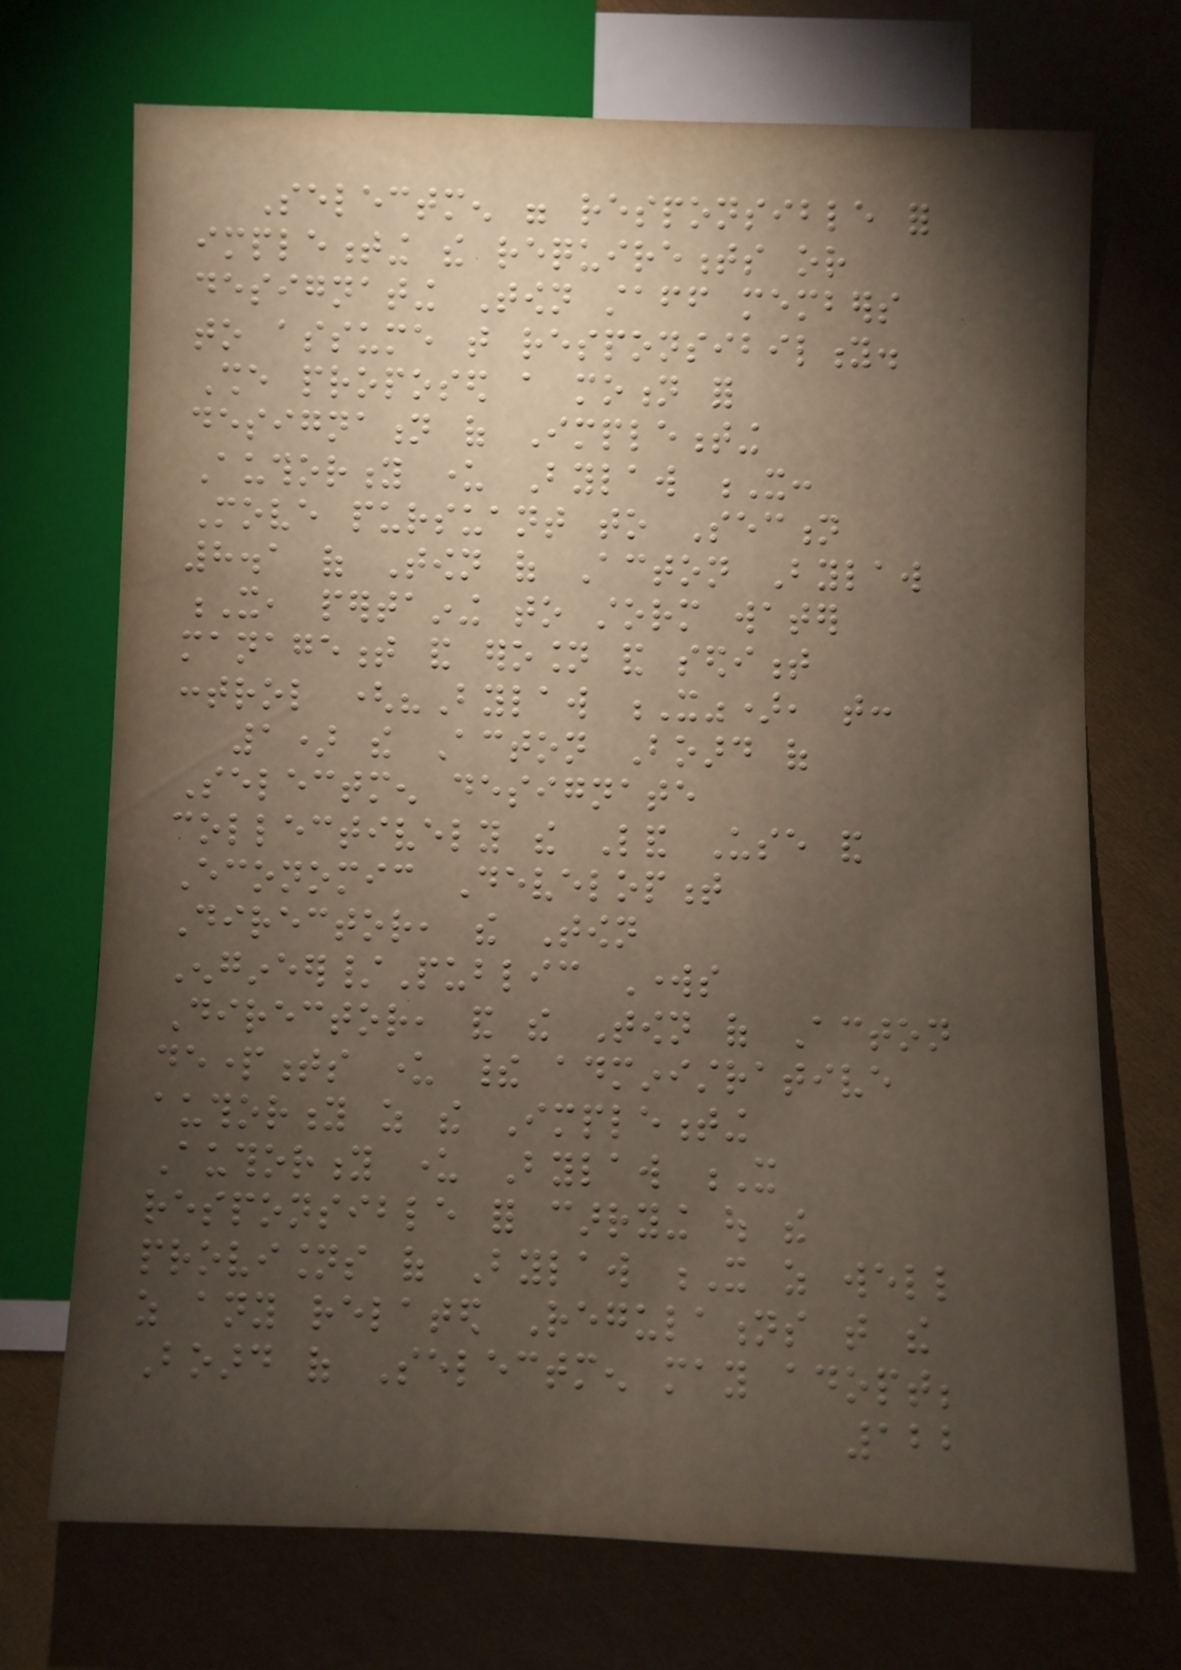Selectmen were responsible for
implementing the requirements or
designating Town staff members
to assume that responsibility.
She proposed a motion for
designation of Implementing
Authority under Bylaw X:
Move pursuant to Section
8.1 of Town of Acton Bylaw
X, pertaining to storm water
management and erosion and sediment
control ("Bylaw X"), that:
1) the Acton Board of
Selectmen designate
collectively the Land Use and
Economic Development
Director, the Town
Engineer/Public Works
Director, and the Town of Acton
departments under their administrative
authority as the Implementing
Authority under Bylaw X
responsible for carrying out the
provisions of Bylaw X as well
as any related Regulations that the
Board of Selectmen may adopt;
122
